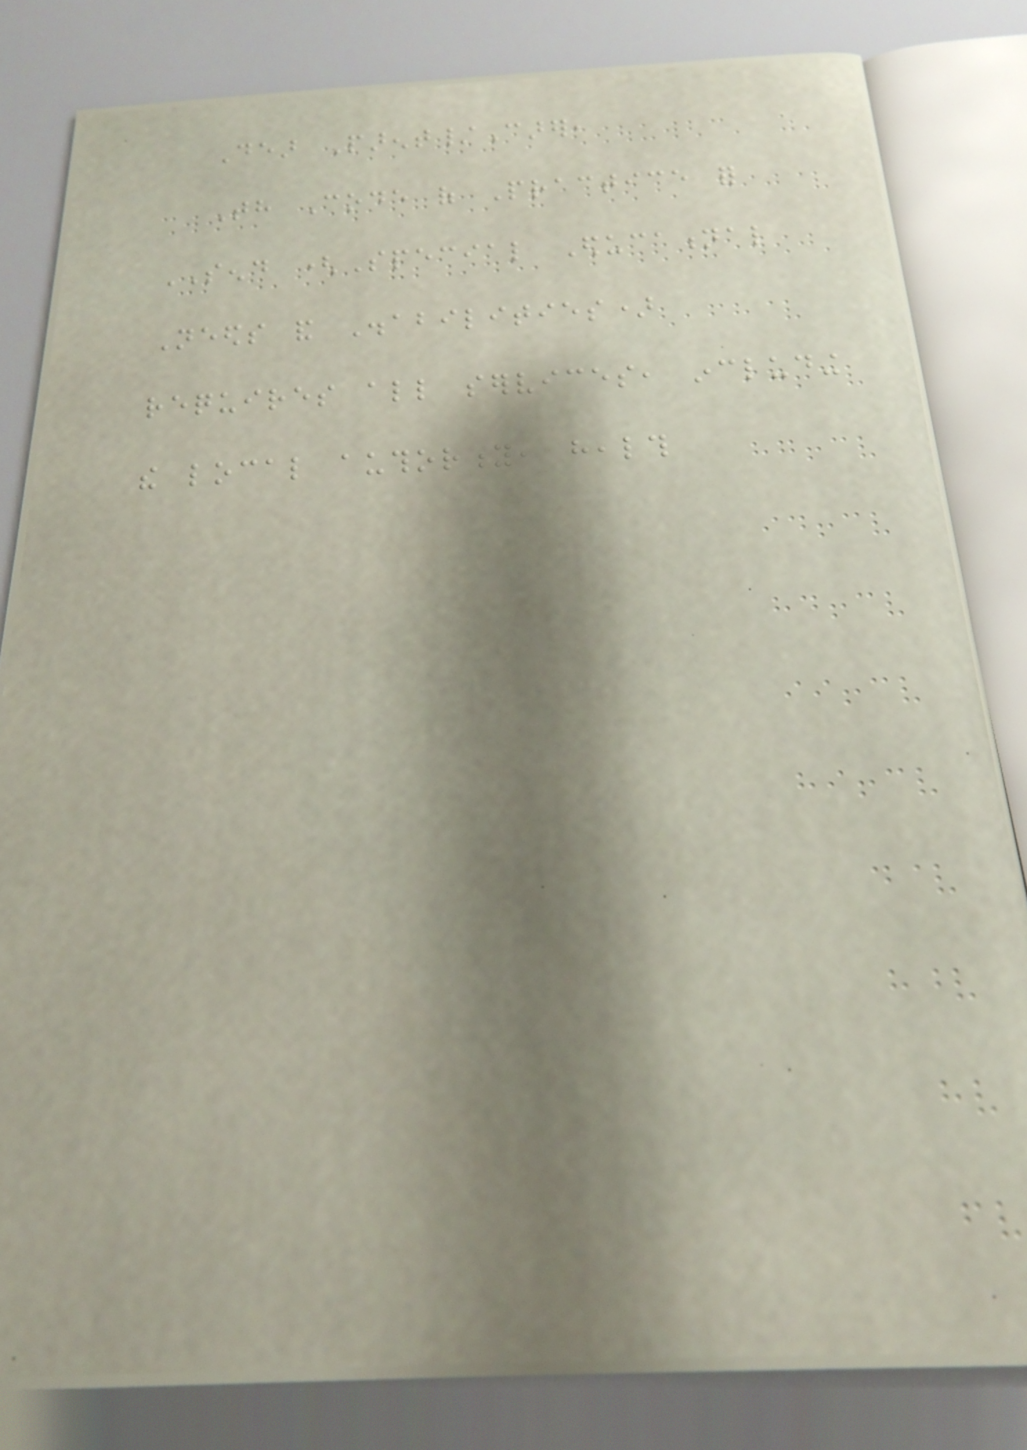Dear Parent/Carer,
Th Code of Practice for
SEND (Special Educational
Needs and Disabilities)
requires all services, including
the local authority, health
